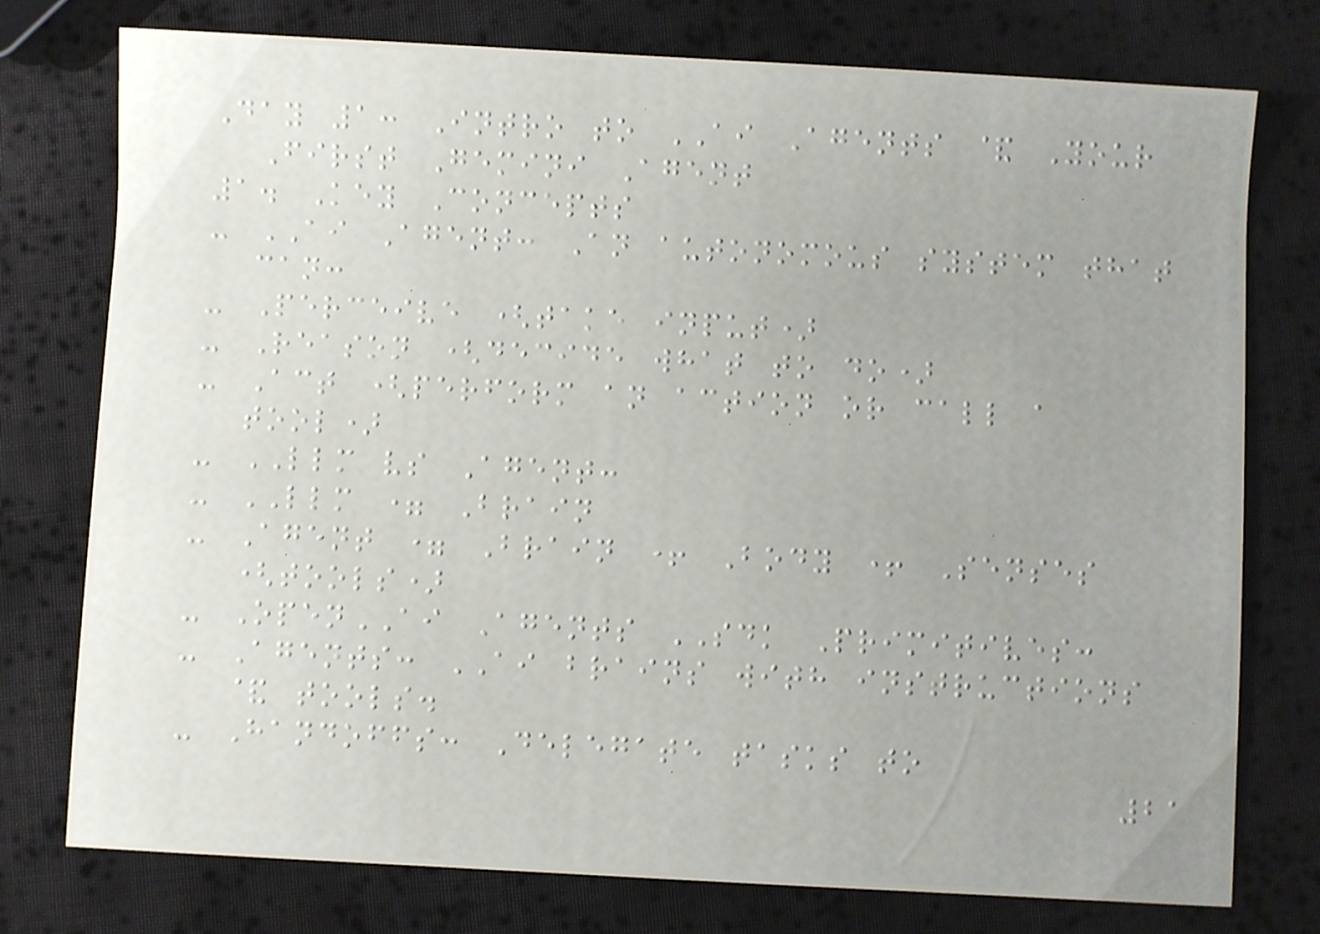Day 1: Intro to AI Agents & Your
First Gemini Agent
1. Key Concepts
- AI Agent: An autonomous system that
can:
- Perceive (take input)
- Reason (decide what to do)
- Act (perform an action or call a
tool)
- LLM vs Agent:
- LLM = Brain
- Agent = Brain + Body + Senses
(tools)
- OpenAI Agents SDK Primitives:
- Agents: AI brains with instructions
& tools.
- Handoffs: Delegate tasks to
21
